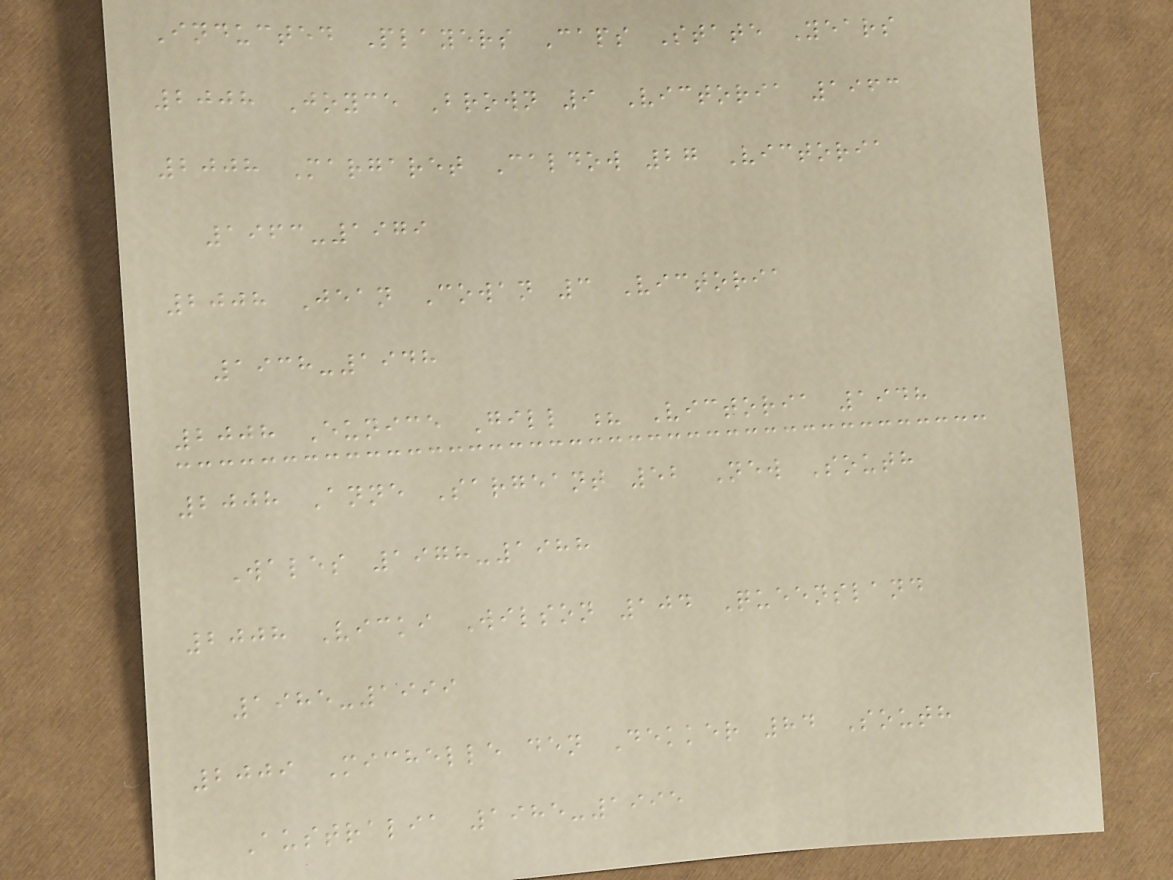Inducted Players Caps State Years
2008 Joyce Brown 9 Victoria 1963
2008 Margaret Caldow 27 Victoria
1963-1979
2008 Jean Cowan 3 Victoria
1938-1948
2008 Eunice Gill ? Victoria 1948
2008 Anne Sargeant 52 New South
Wales 1978-1988
2008 Vicki Wilson 104 Queensland
1985-1999
2009 Michelle den Dekker 84 South
Australia 1985-1995
